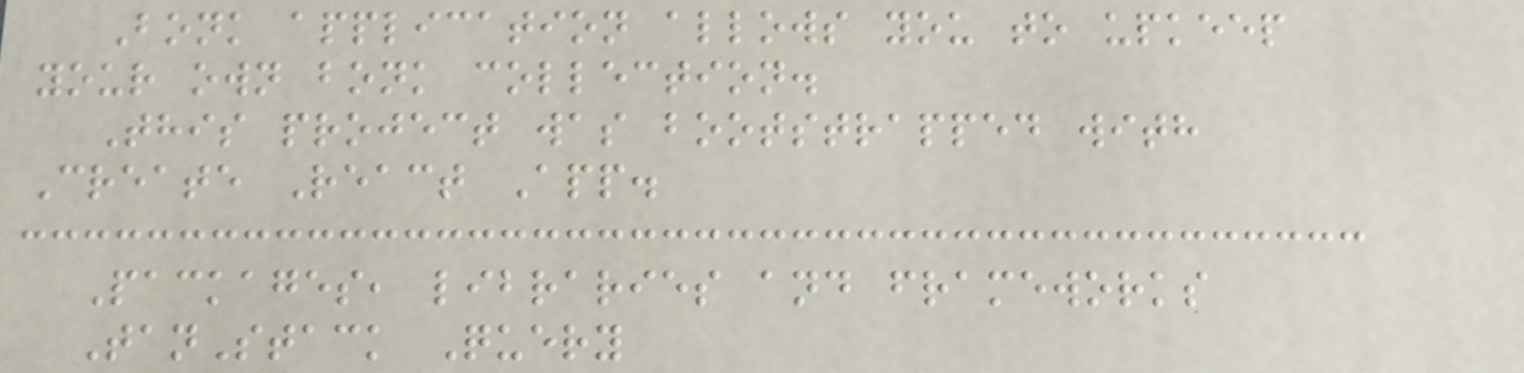Bonk application allows you to upkeep
your own bonk collection.
This project was bootstrapped with
Create React App.
Packages, libraries and frameworks
TanStack Query
